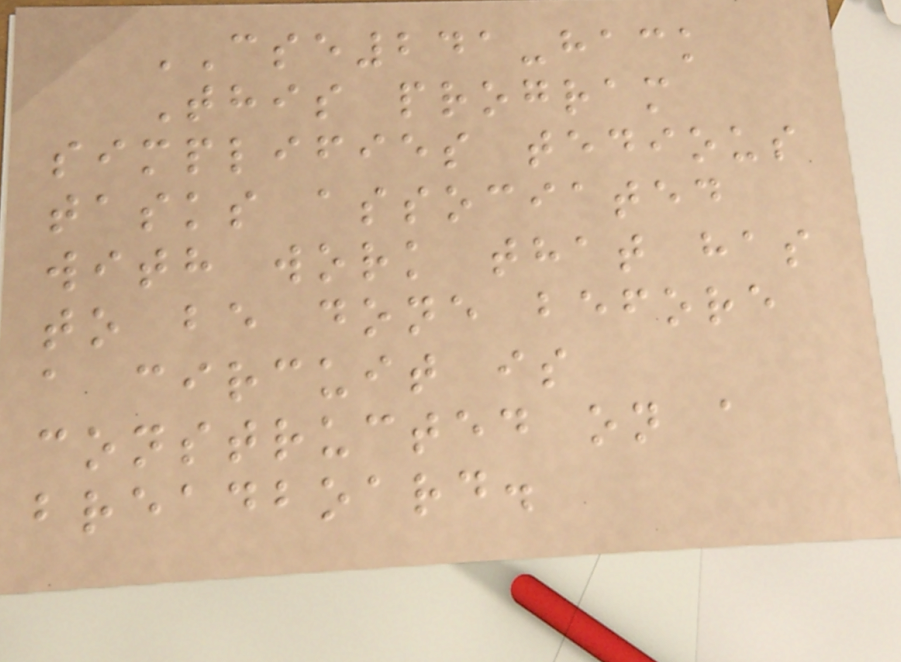CSE241-hack
This program
simplifies tedious
tasks associated
with work that has
to be done before
a circuit is
constructed on a
breadboard.
